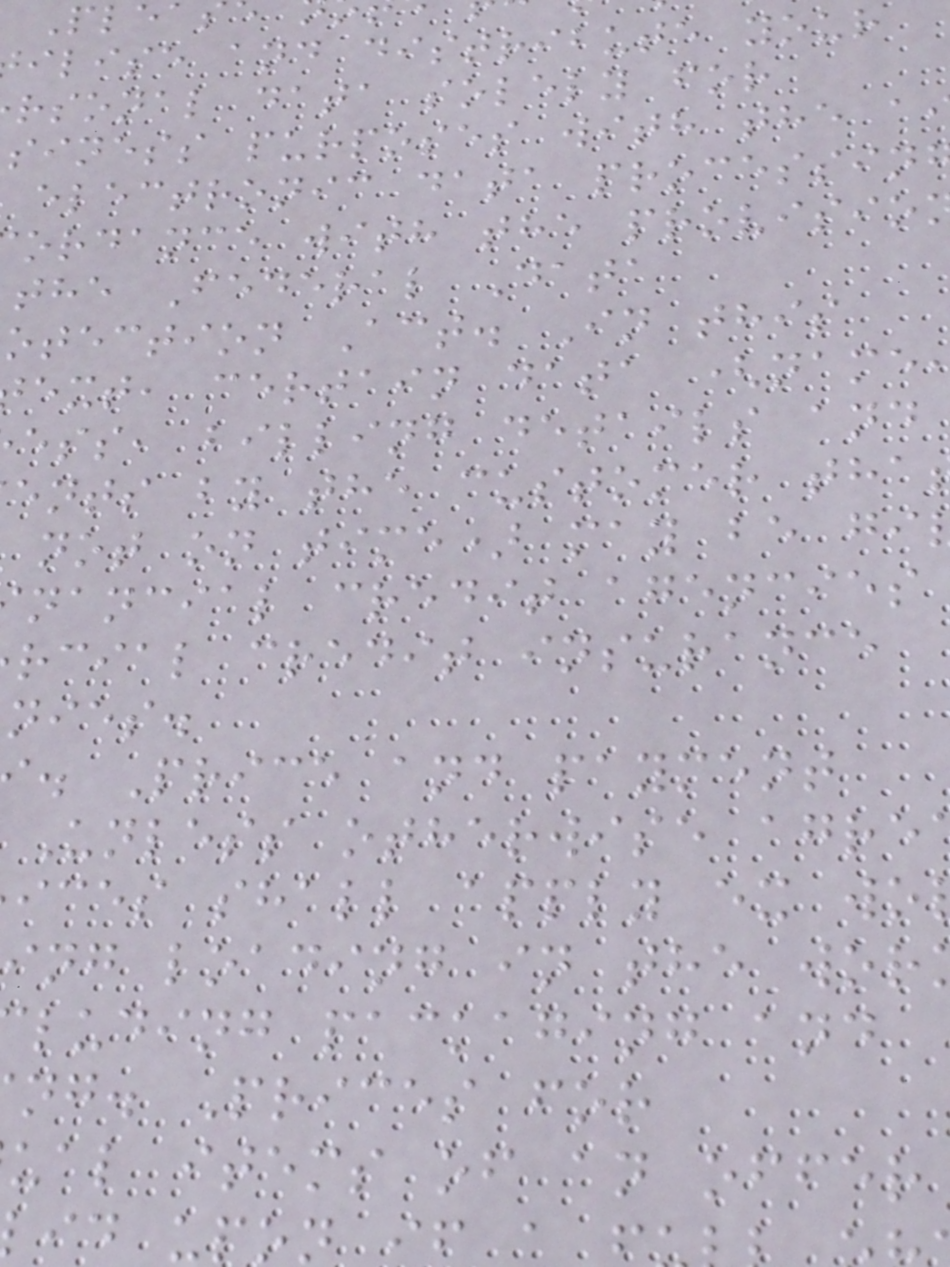ilise and distribute your
rsonal data solely for
siness purposes with the a
electronic data processin
ordance with the provisio
the Federal Data
otection Act. In this
ext, certain data (name
ess, billing details and
ents by the customer tha
not on time) may be gi
nancial credit agencies
rcial credit insurance
nies.
. Price and payment
Unless otherwise agre
ices shall apply ex wo
ing loading in the wor
luding packaging and
ng. Prices for
ual items of an offer
